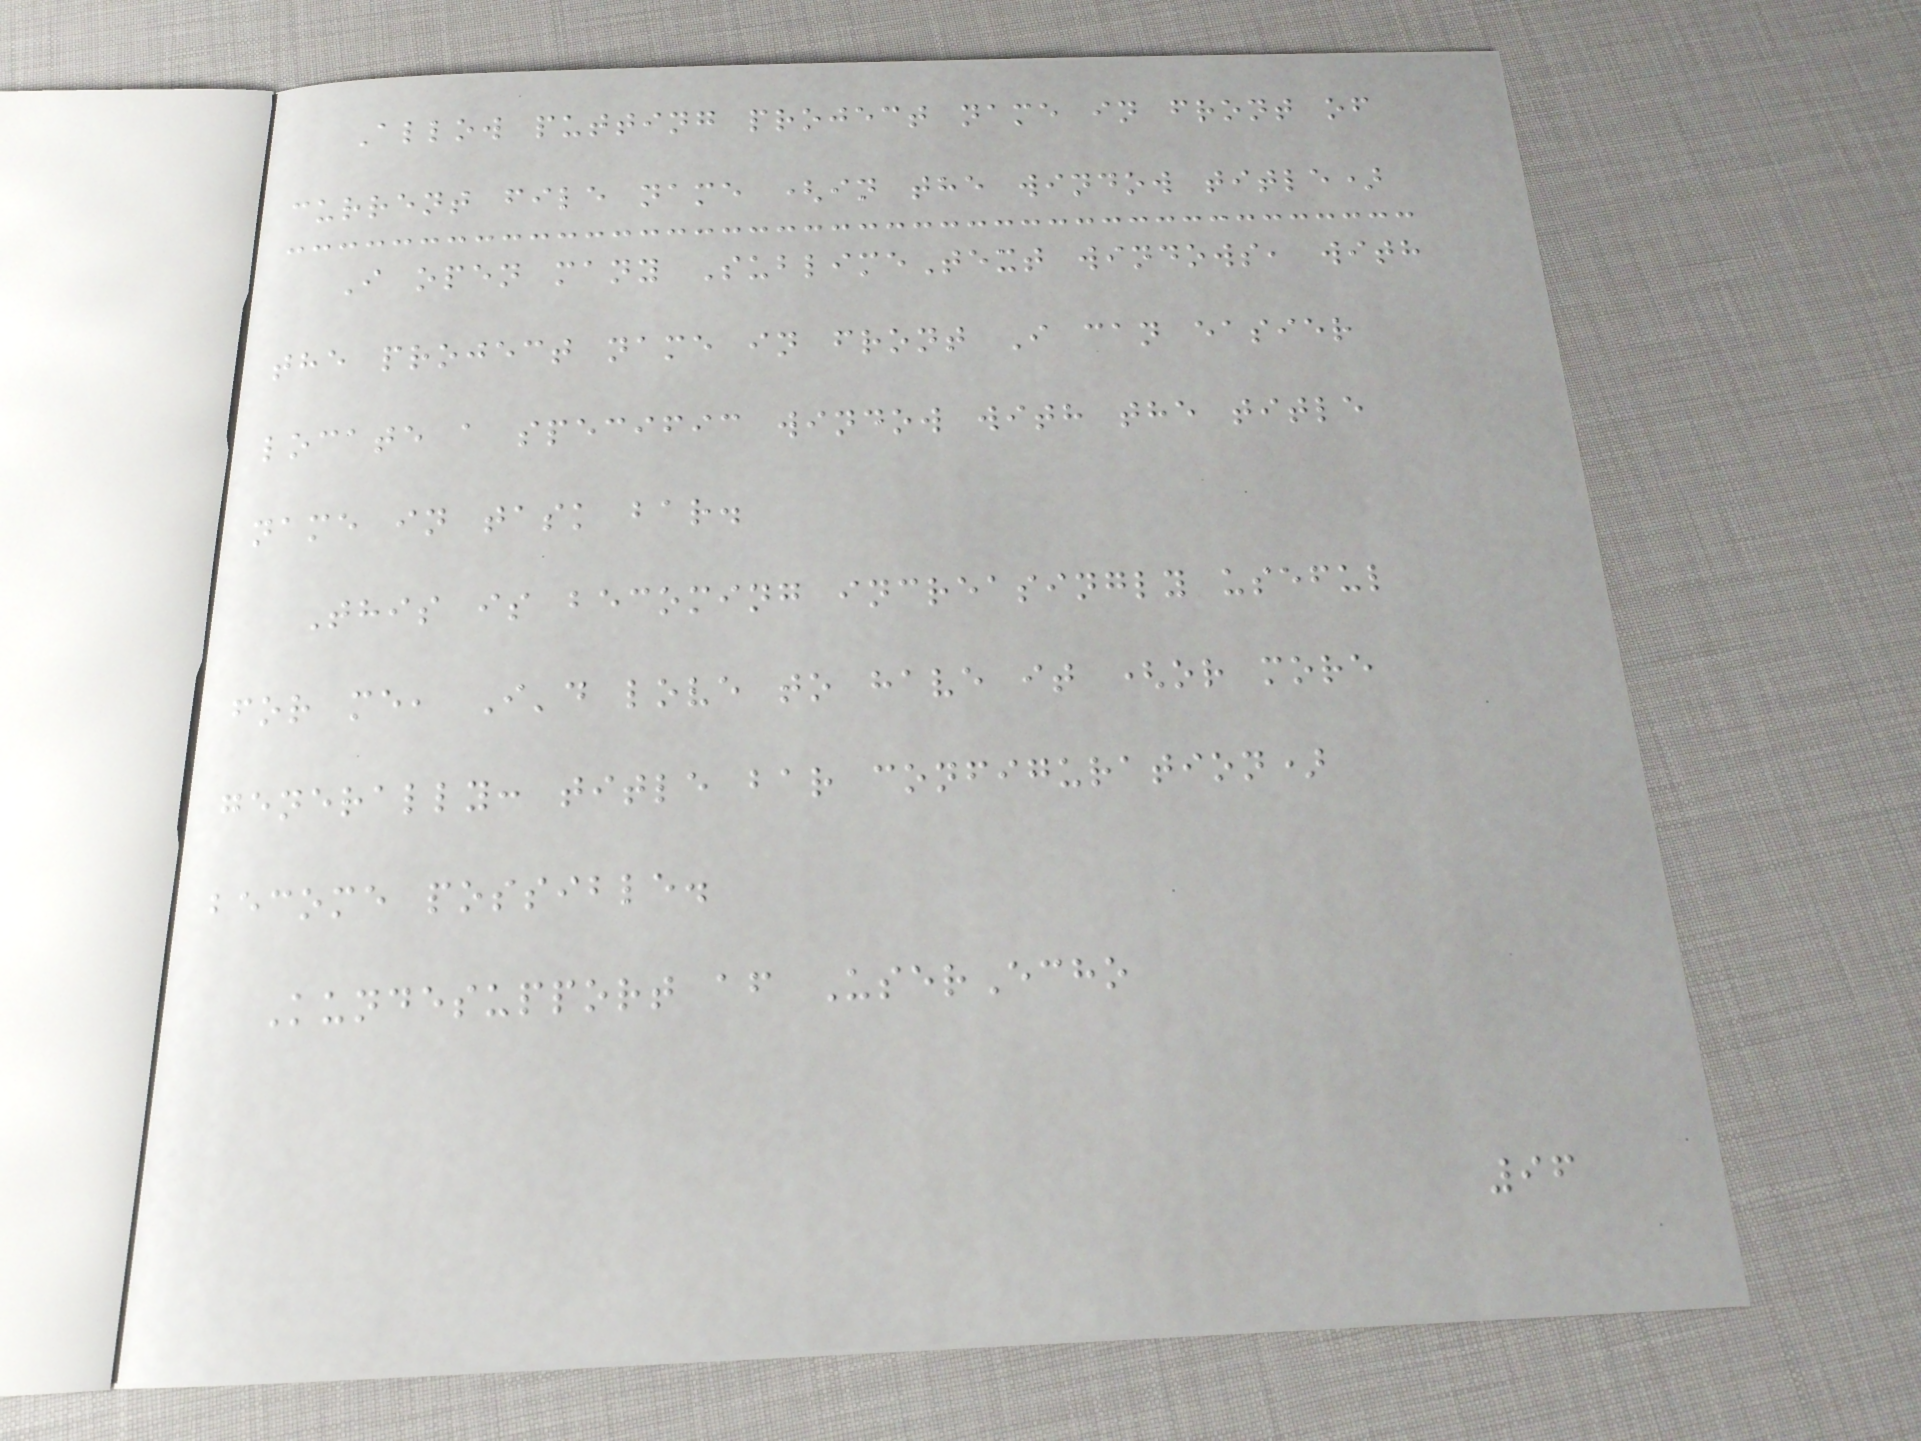Allow putting project name in front of
current file name (in the window title)
I open many SublimeText windows, with
the project name in front I can easier
locate a specific window with the title
name in task bar.
This is becoming increasingly useful
for me, I'd love to have it (or more
generally: title bar configuration)
become possible.
Kundesupport af UserEcho
96
